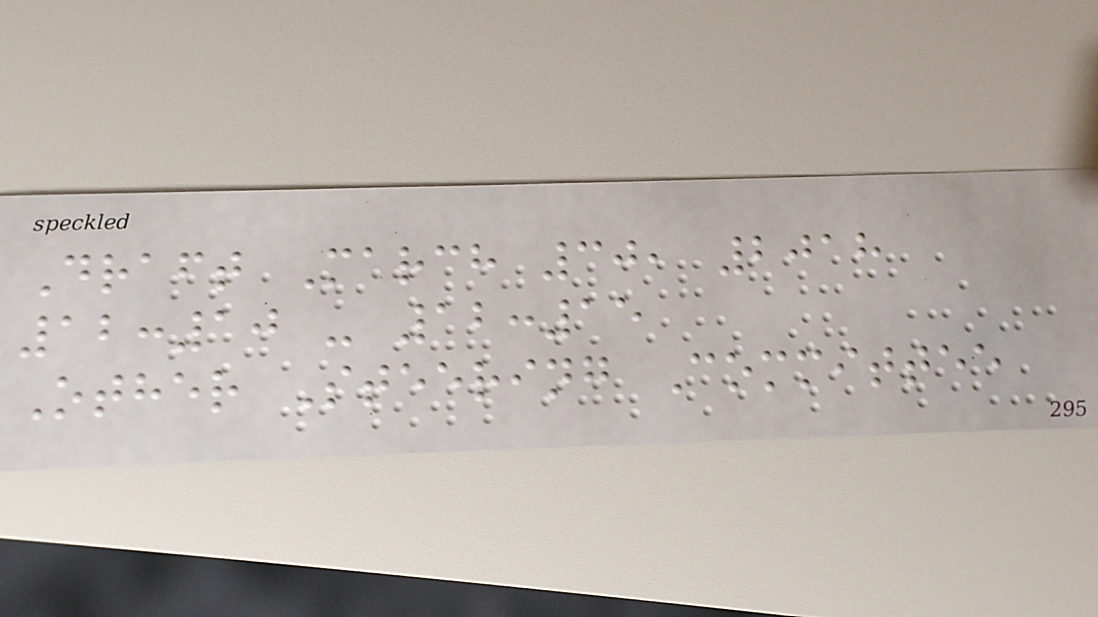Draft March 30, 2018
12:10 - 12:15
Other Steering Committee
